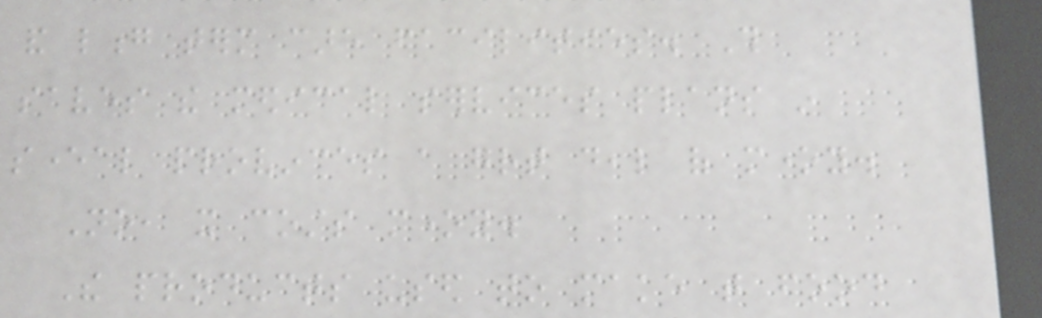and long term care facilities. This
saves the medical services plans in
several provinces a great deal of money.
No, it costs money.
The products used to make that food
